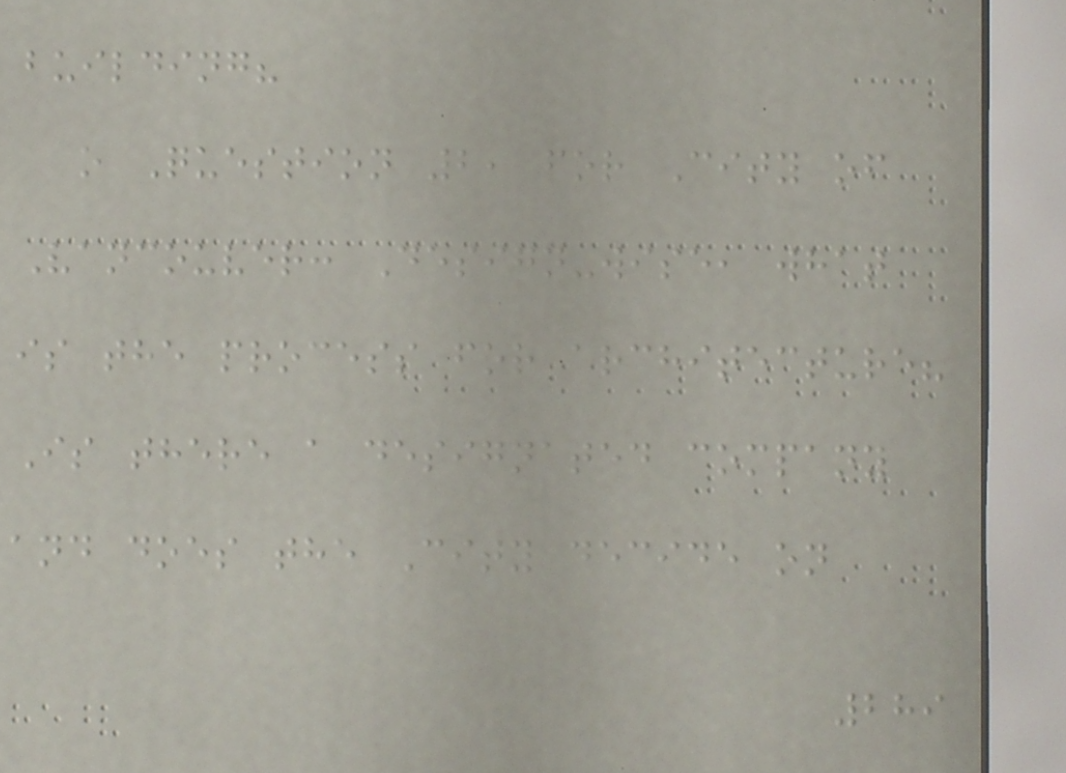building?
o Question 2, for City of
Vancouver: Design-wise, what
is the process for architecture?
Is there a designated company
and does the City decide on
289
